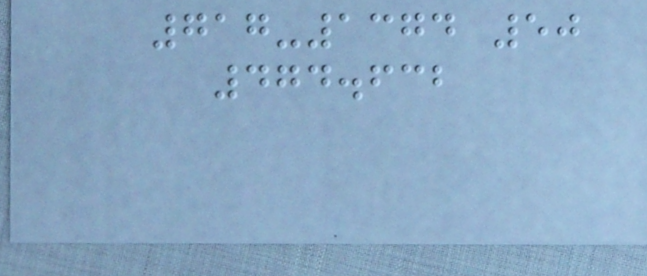717-1374 50
474.632
